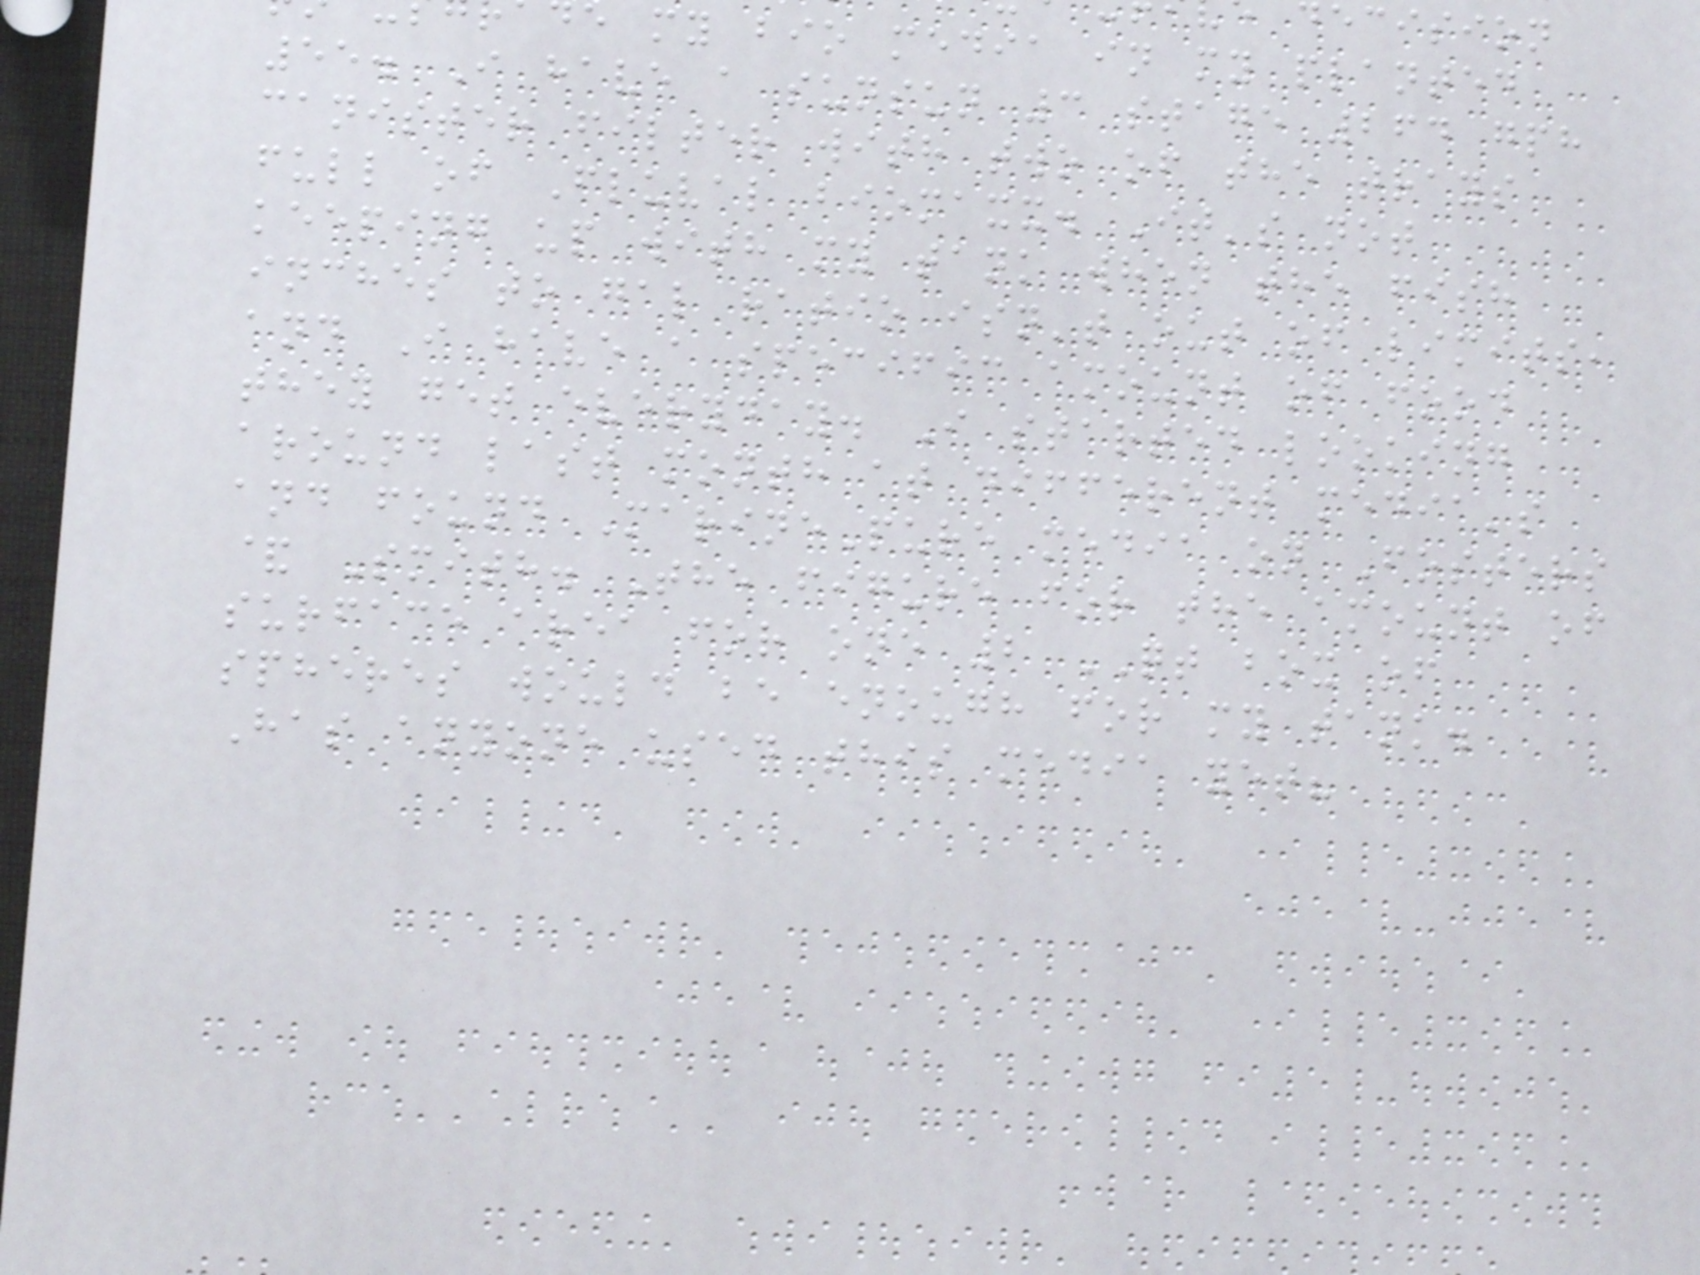e my bio media in my planted
55. I have a sunsun 3 stage 264 gph
canister filter with two of the trays
full of Fluval biomaxx. It's not
keeping up with my tank when the fish
inches to gal ratio isn't out of limits,
and I have a specific amount of food
they get everyday. I started looking
around last month at different media's
and found MarinePure media on Fosters
& Smith. The figure for the amount of
surface area for one 2 QT box of
spheres would be enough for my tank.
Has anyone used this media yet?
